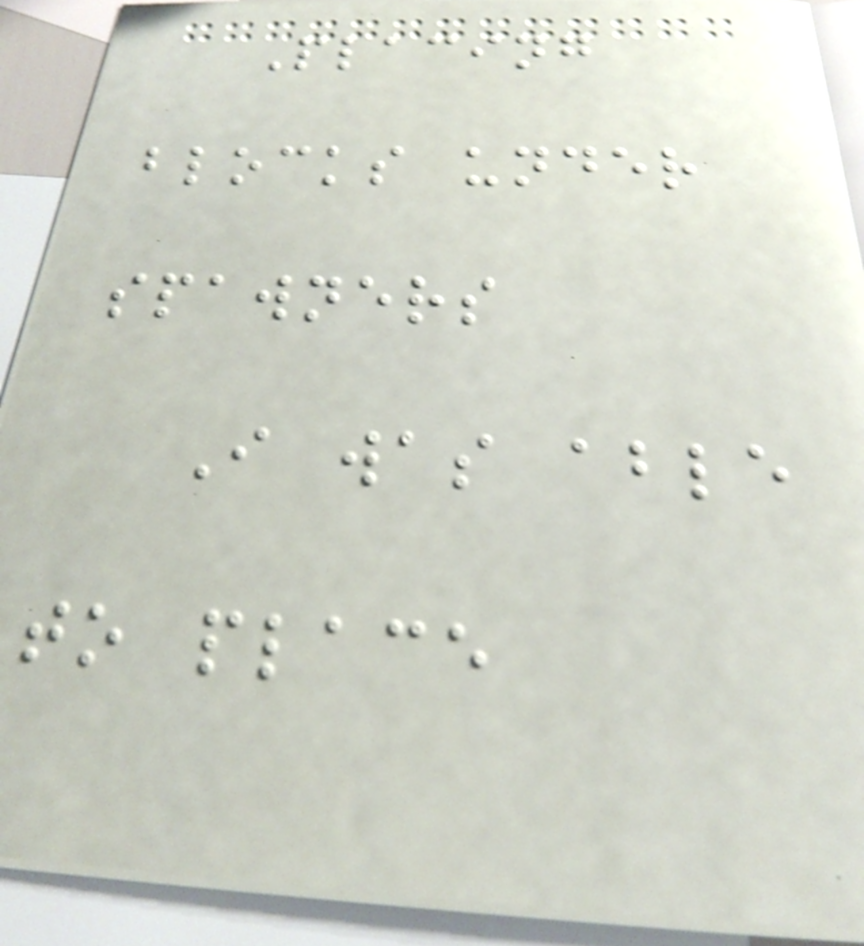Placing
blocks under
spawners
I was able
to place
